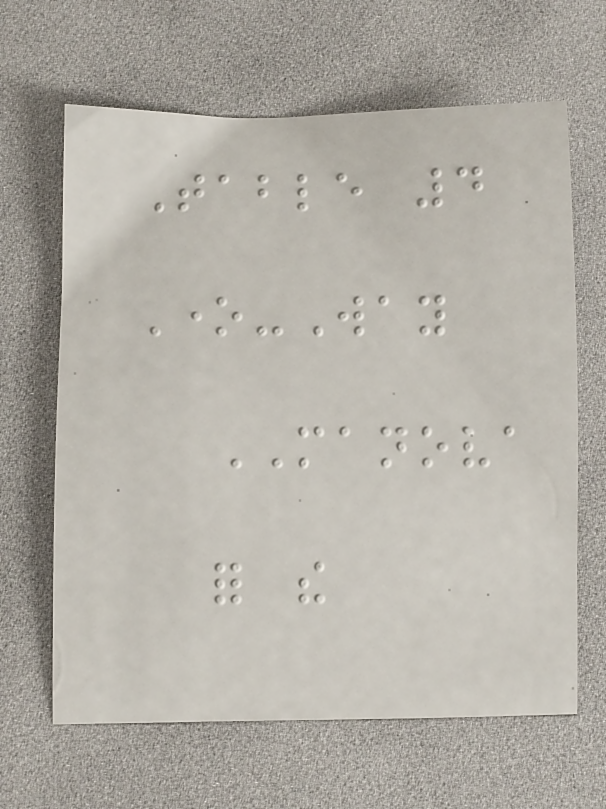Table 4
One-Way
MANOVA
for the
